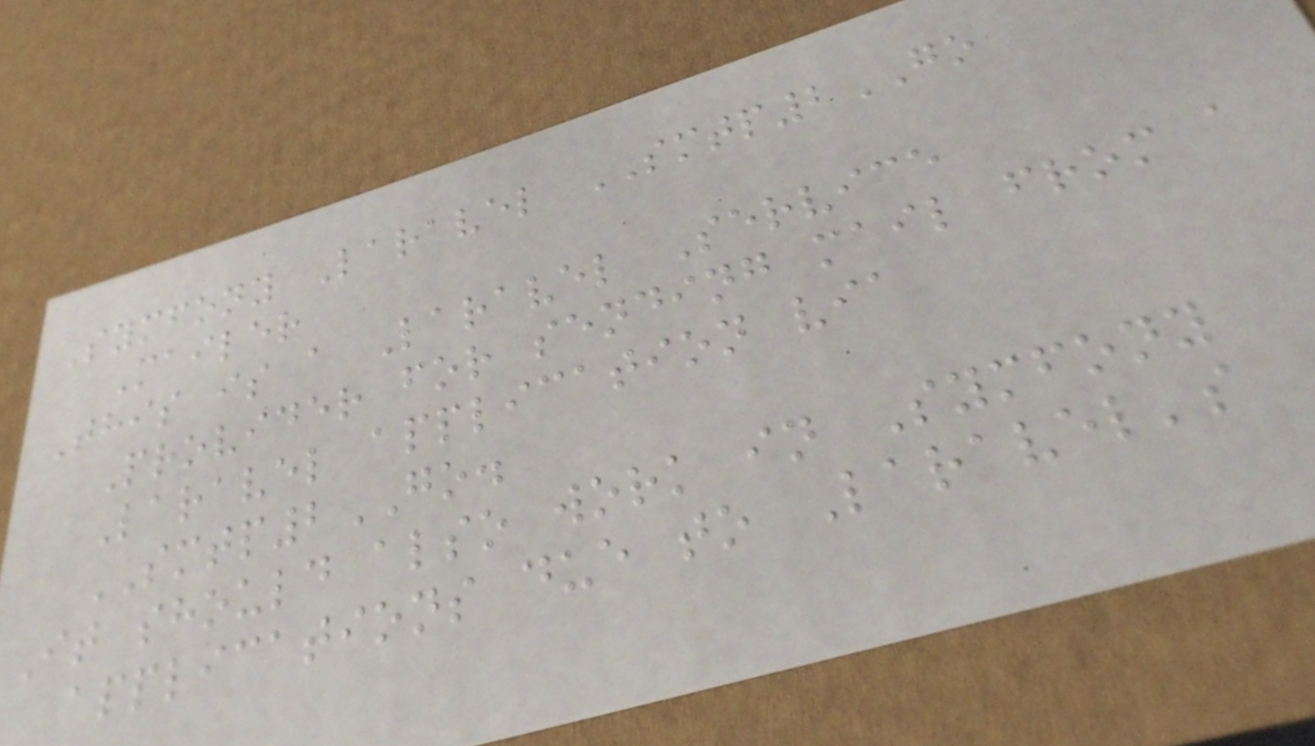Symfony Laravel SMTP2GO
Mailer
This is a Laravel Service
Provider for sending mail from a
Laravel application via
SMTP2GO.
It should also work in Symfony
applications due to Laravel's
